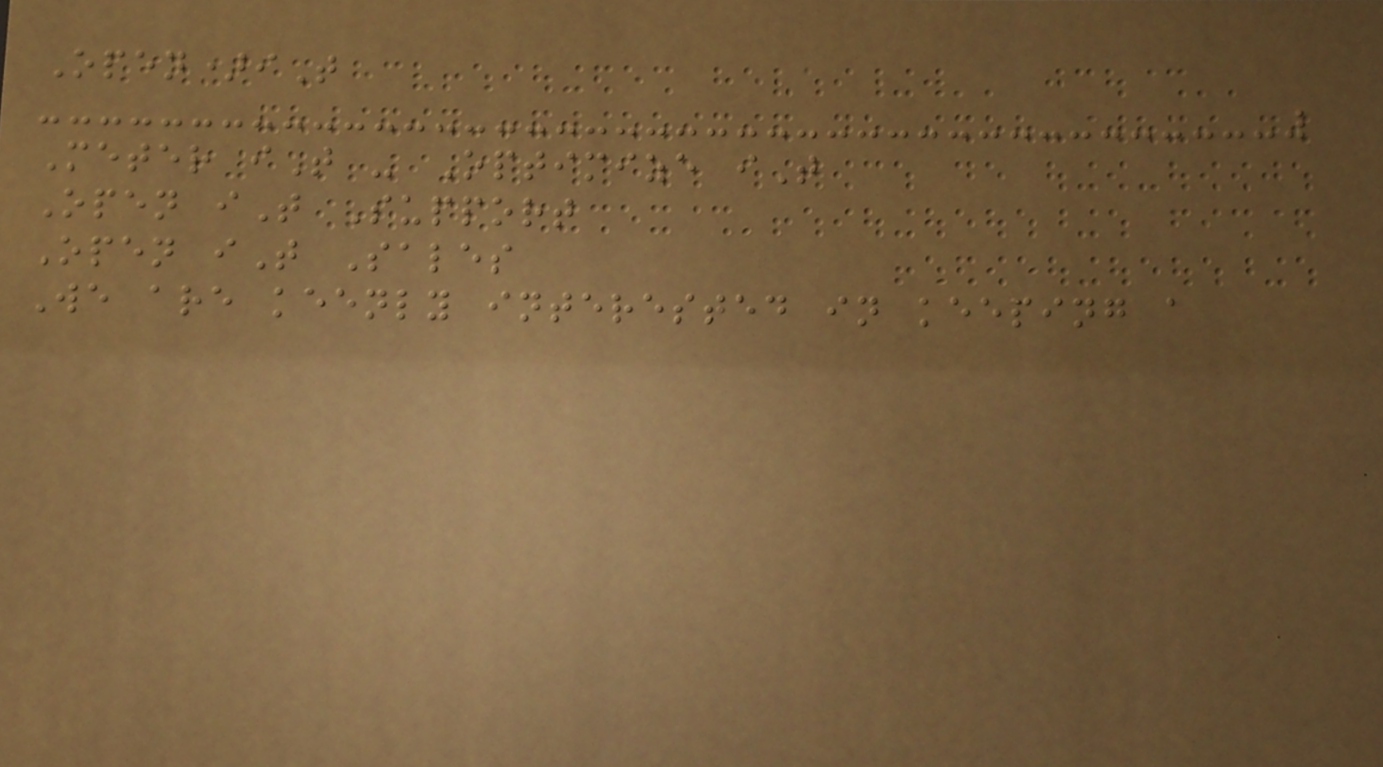Open)iT
Meter iT - Optimize iT
Open iT Support
Open iT Sales
We are keenly interested in keeping a
